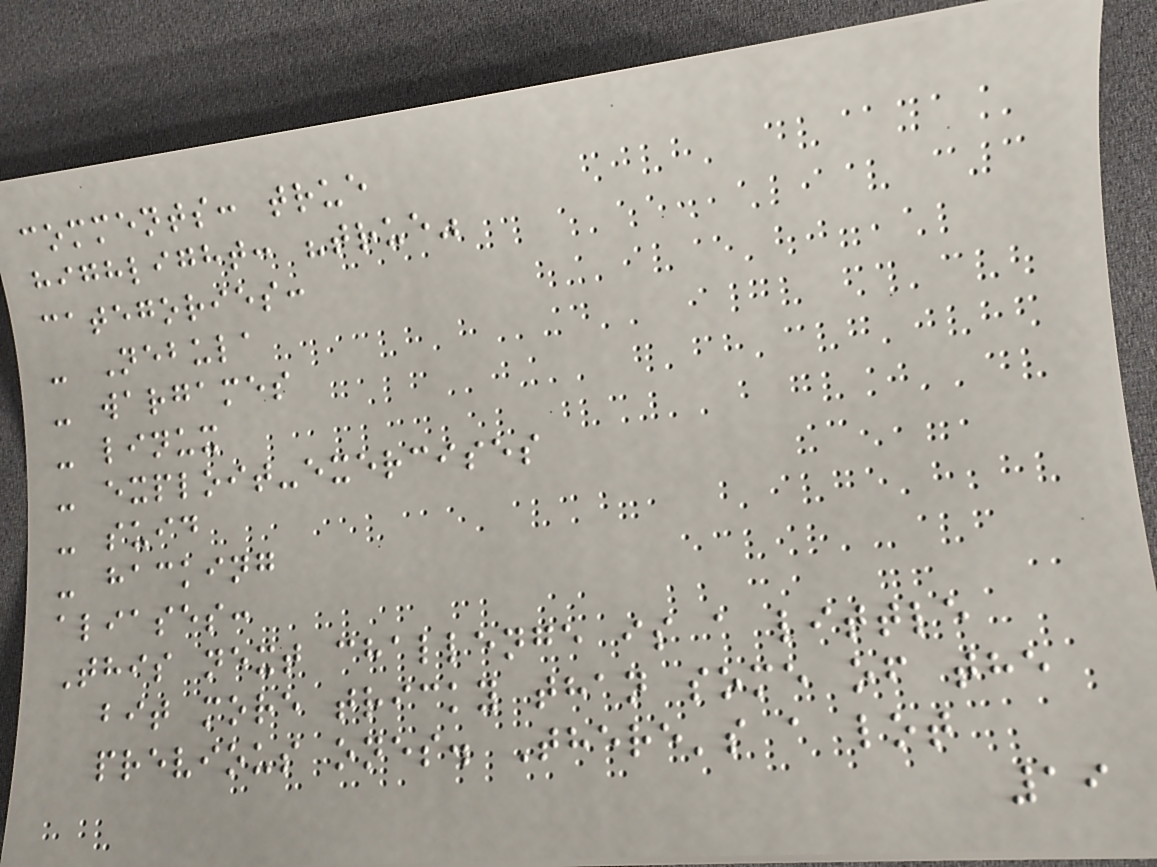comments: true
highlight: "true"
categories:
- Nebula
- wargames
- linux
- exploit-exercises
- suid
- hacking
aliases:
This next challenge is a little
bit more tricky than some of the
previous ones. There's a lot
19
